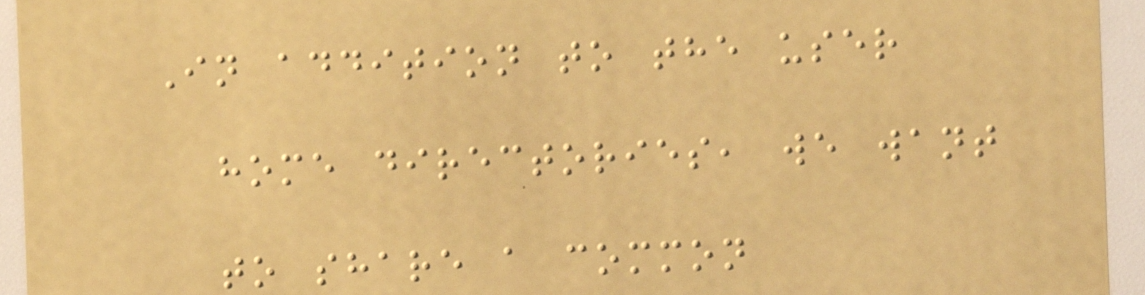In addition to the user
home directories, we want
to share a common
